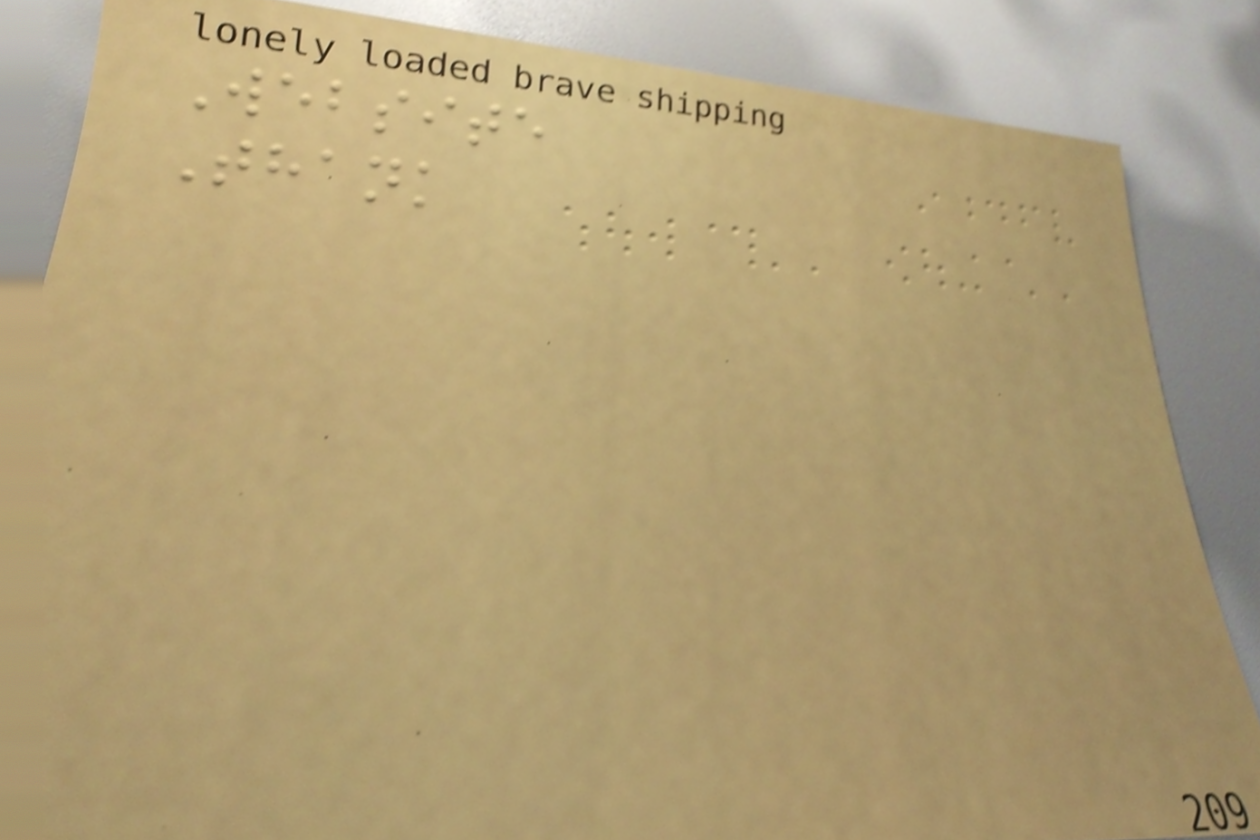Website
Thank
